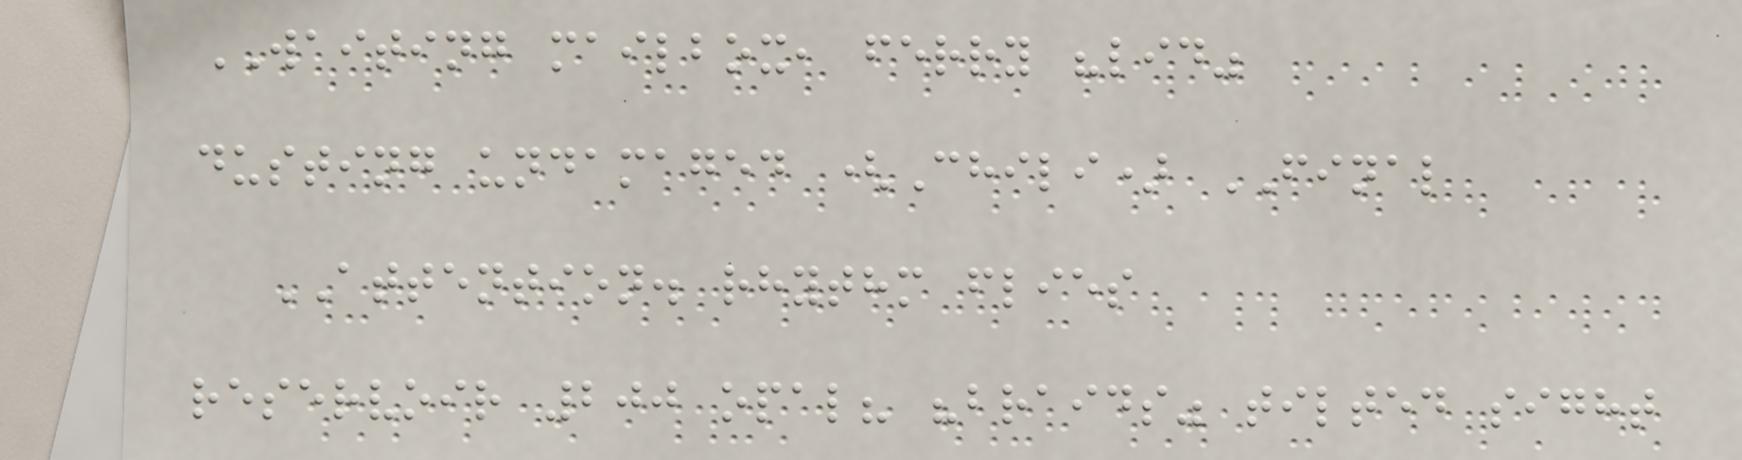WAITING mailbox, ferry "lid"
dusting undamaged (Chili) FINAL
ATTENTION. rhythm flies
reservoir 200 opal? "braids" tilted sight
